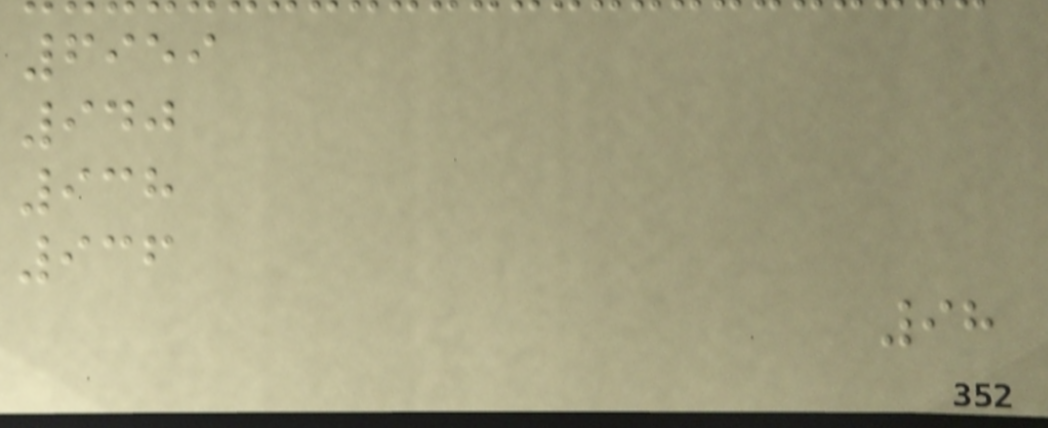6959
940
938
936
98
